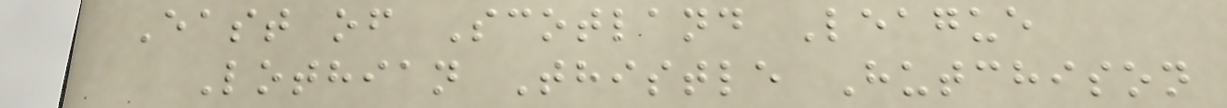East of Scotland League
Lothian Thistle Hutchison
